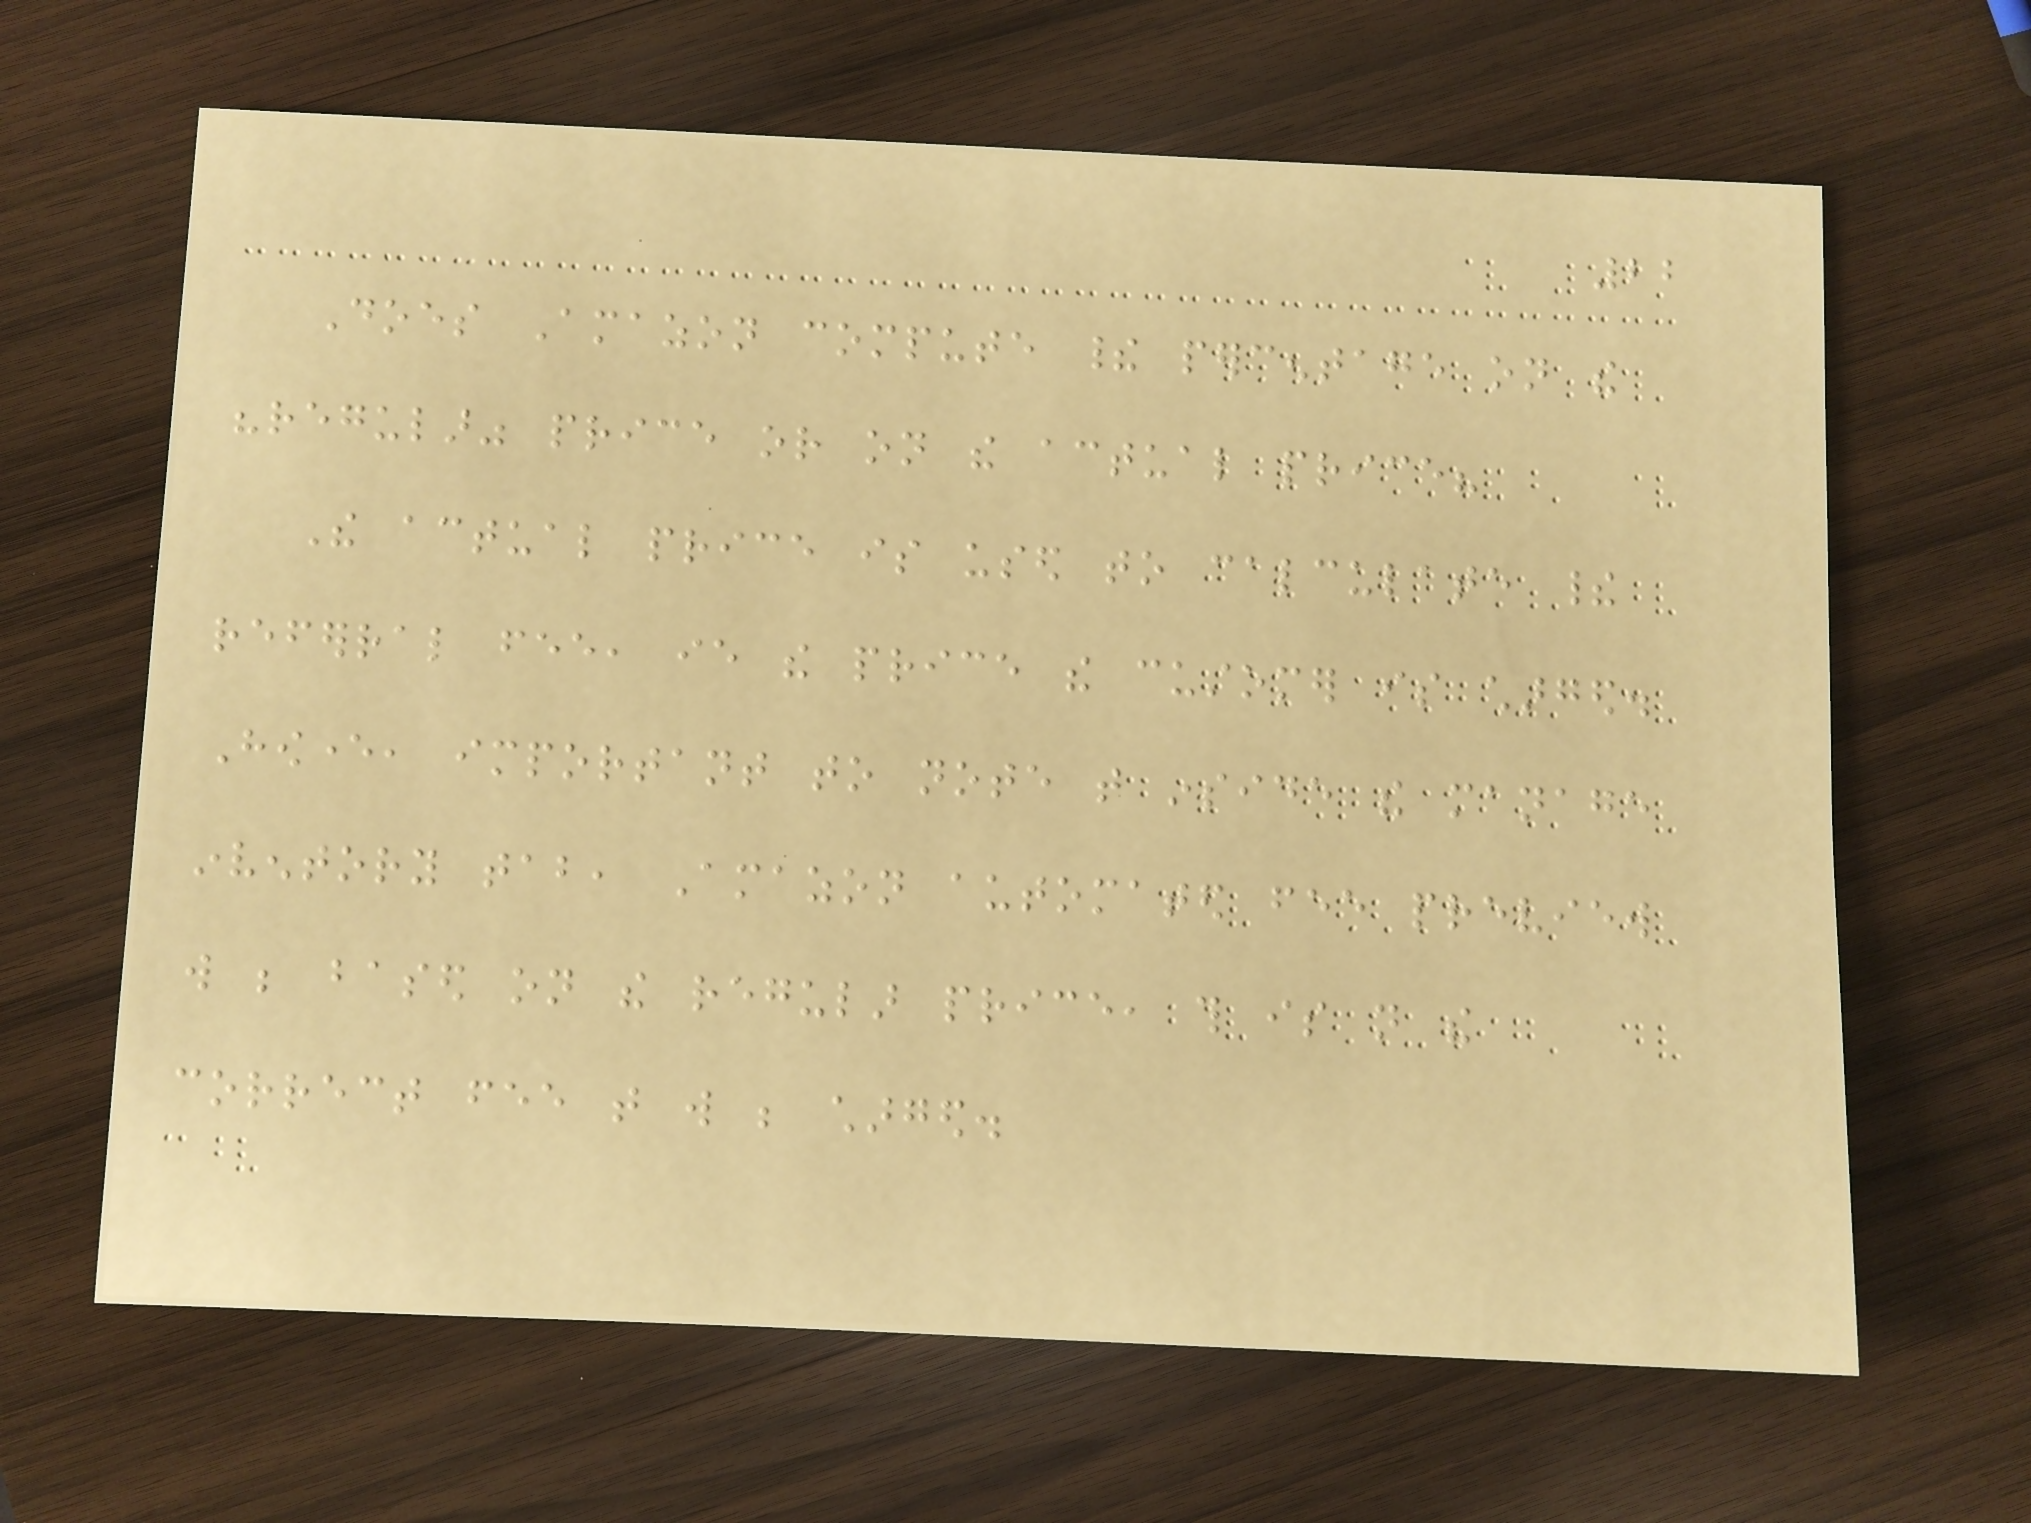22
Does Amazon compute their percentage on the
"regular" price or on the actual price?
The actual price is used to calculate their
referral fee, ie the price the customer is charged.
However, important to note that inside the manage
inventory tab, Amazon automated fee preview
will be based on the regular price, this is not the
correct fee that will be charged.
